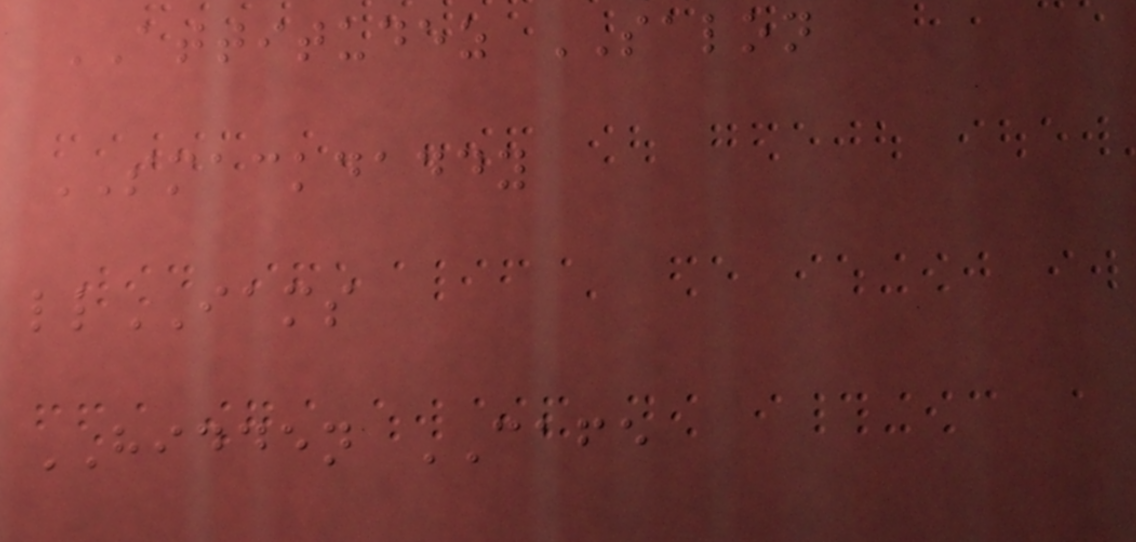ATTITUDEZ SALON
SMACKDADDY
llIAMS
HIDDEN CAFE
